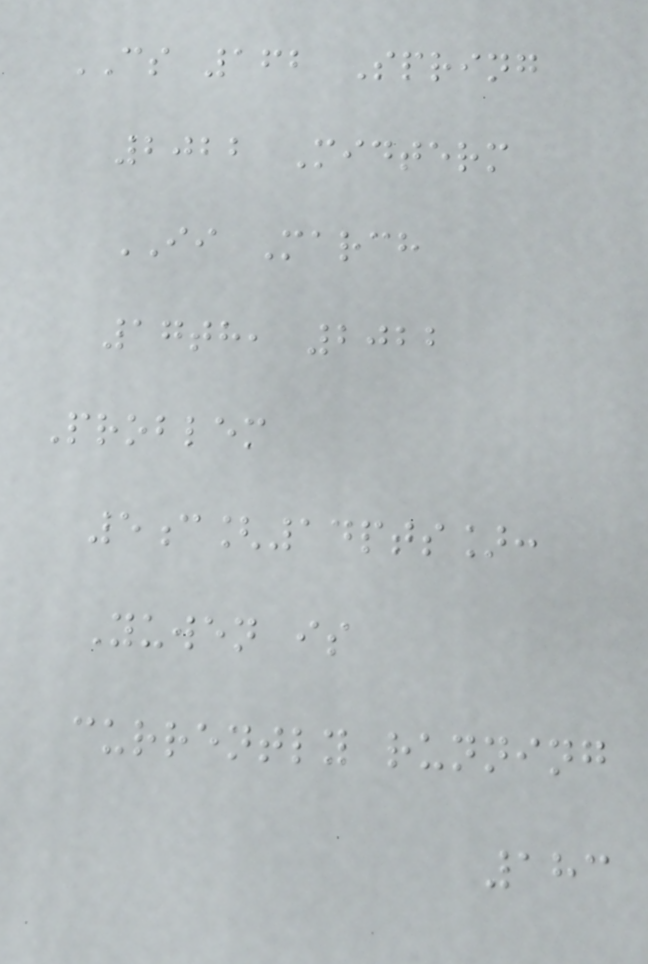CS 162 Spring
2022 Midterm
II March
17th, 2022
Problem
5c[14pts]:
Yuwen is
currently running
183
